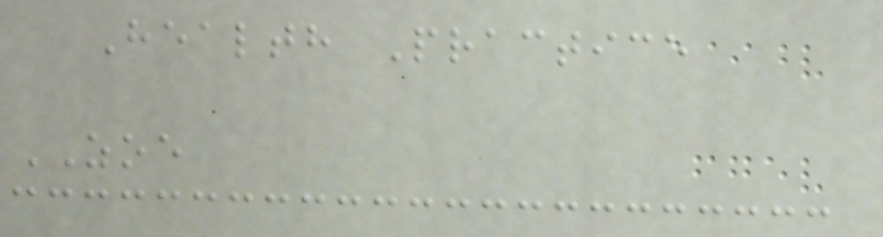Health Practice
ZOE
